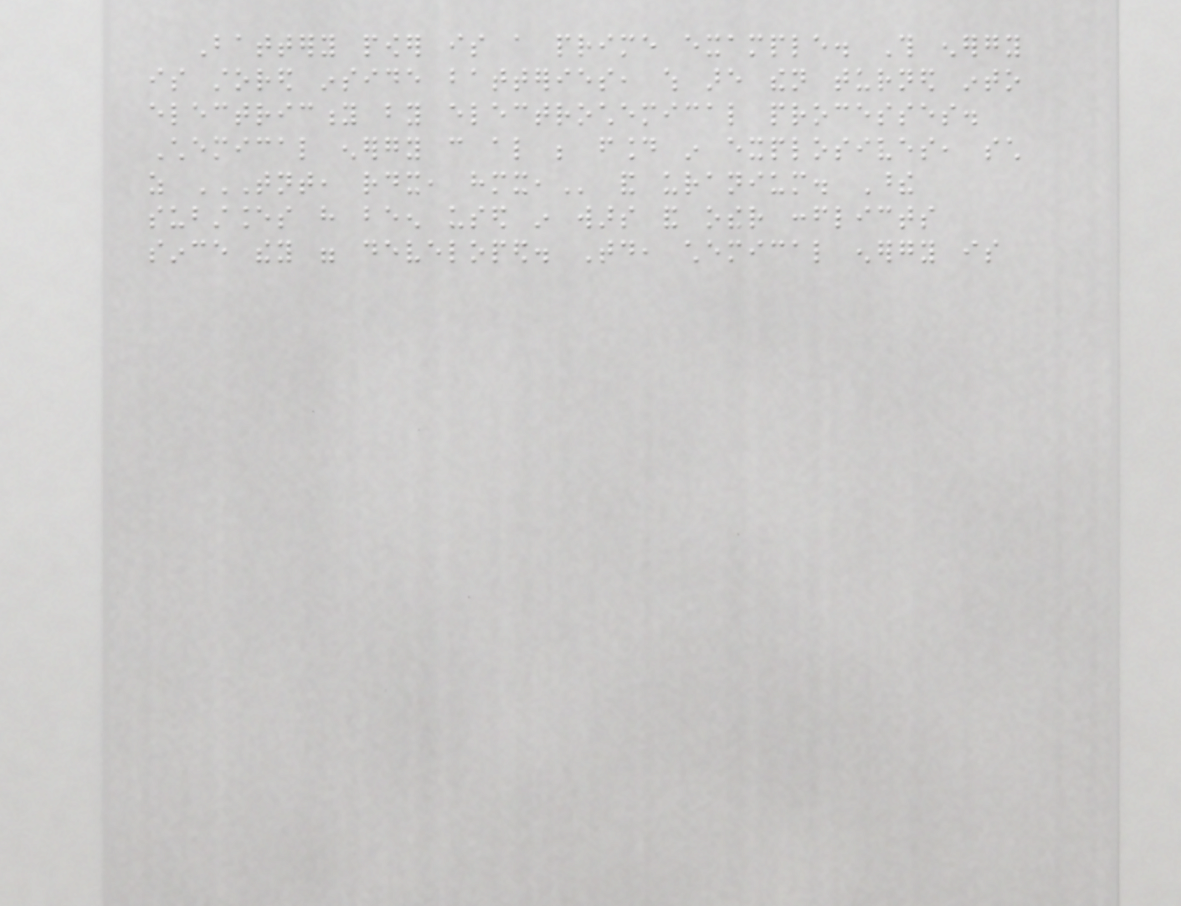Battery power is a prime example. This energy
is stored inside batteries, which are then turned into
electricity by electrochemical processes.
Chemical energy can also be found in explosives, such
as TNT, RDX, HMX, and uranium. These
substances have been used in wars and other conflicts
since they were developed. Today, chemical energy is
